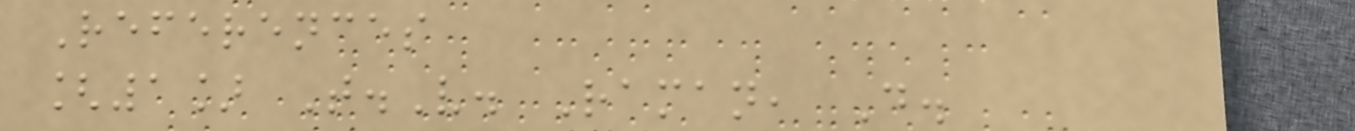References
[1] T.V. Raman, D.
